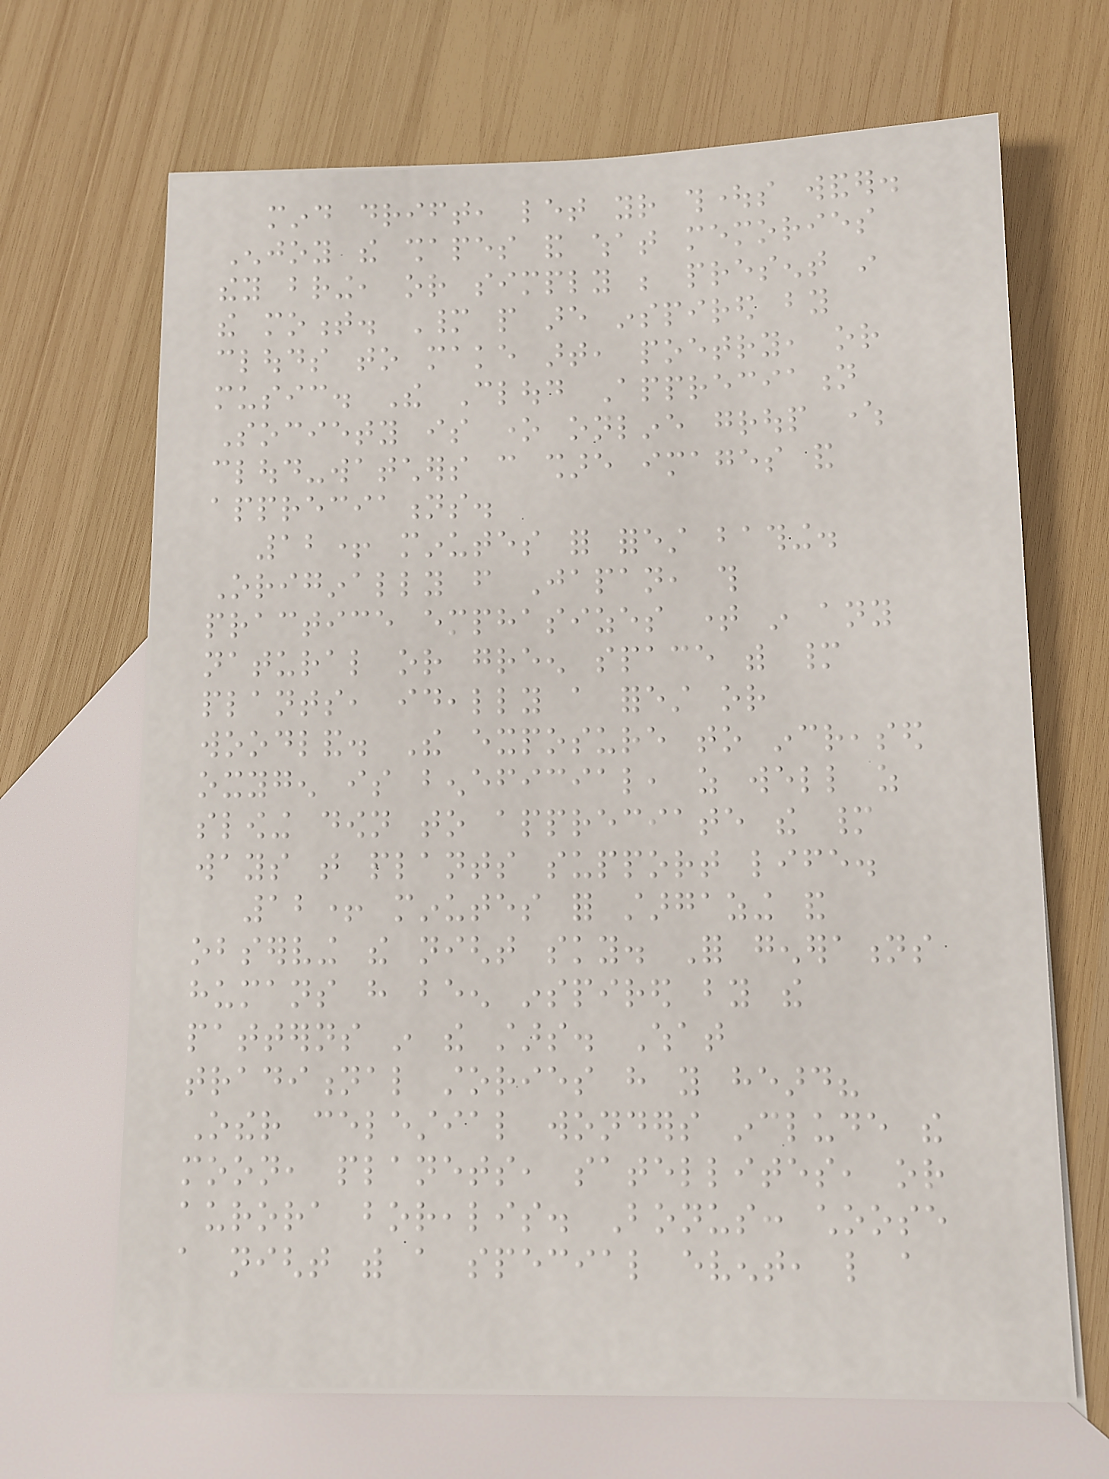mind drift, let your thoughts wander.
Enjoy the shapes and what memories
they bring, or simply be present in
the moment. Many people are inspired by
clouds to make art, poetry, or
music. The Cloud Appreciation
Society is one online group where
cloud-watchers can share images and
appreciations.
12+ minutes for forest bathing.
Originally from Japan, this
practice emphasizes time in any
natural or green space with many
plants, ideally a forest or
woodland. The exposure to increased
oxygen is beneficial, as well as
slowing down to appreciate the many
ways that plants support life.
12+ minutes for stargazing and
observing the night sky. For generations
humans have been inspired by the
patterns in the stars. What
traditional stories have you heard?
Other celestial wonders include the
moon, planets, satellites, or
aurora borealis. Bonus: choose
a night with a special event, like a
